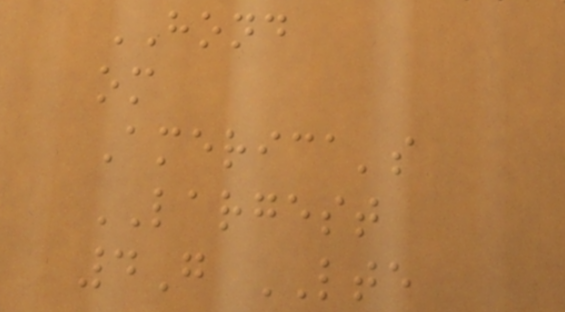HOND
om
America's
LARGEST
4G LTE
